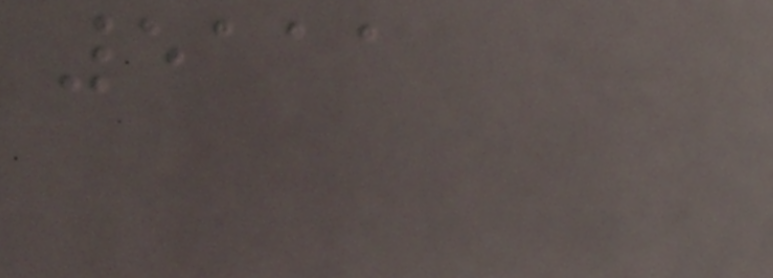5111
